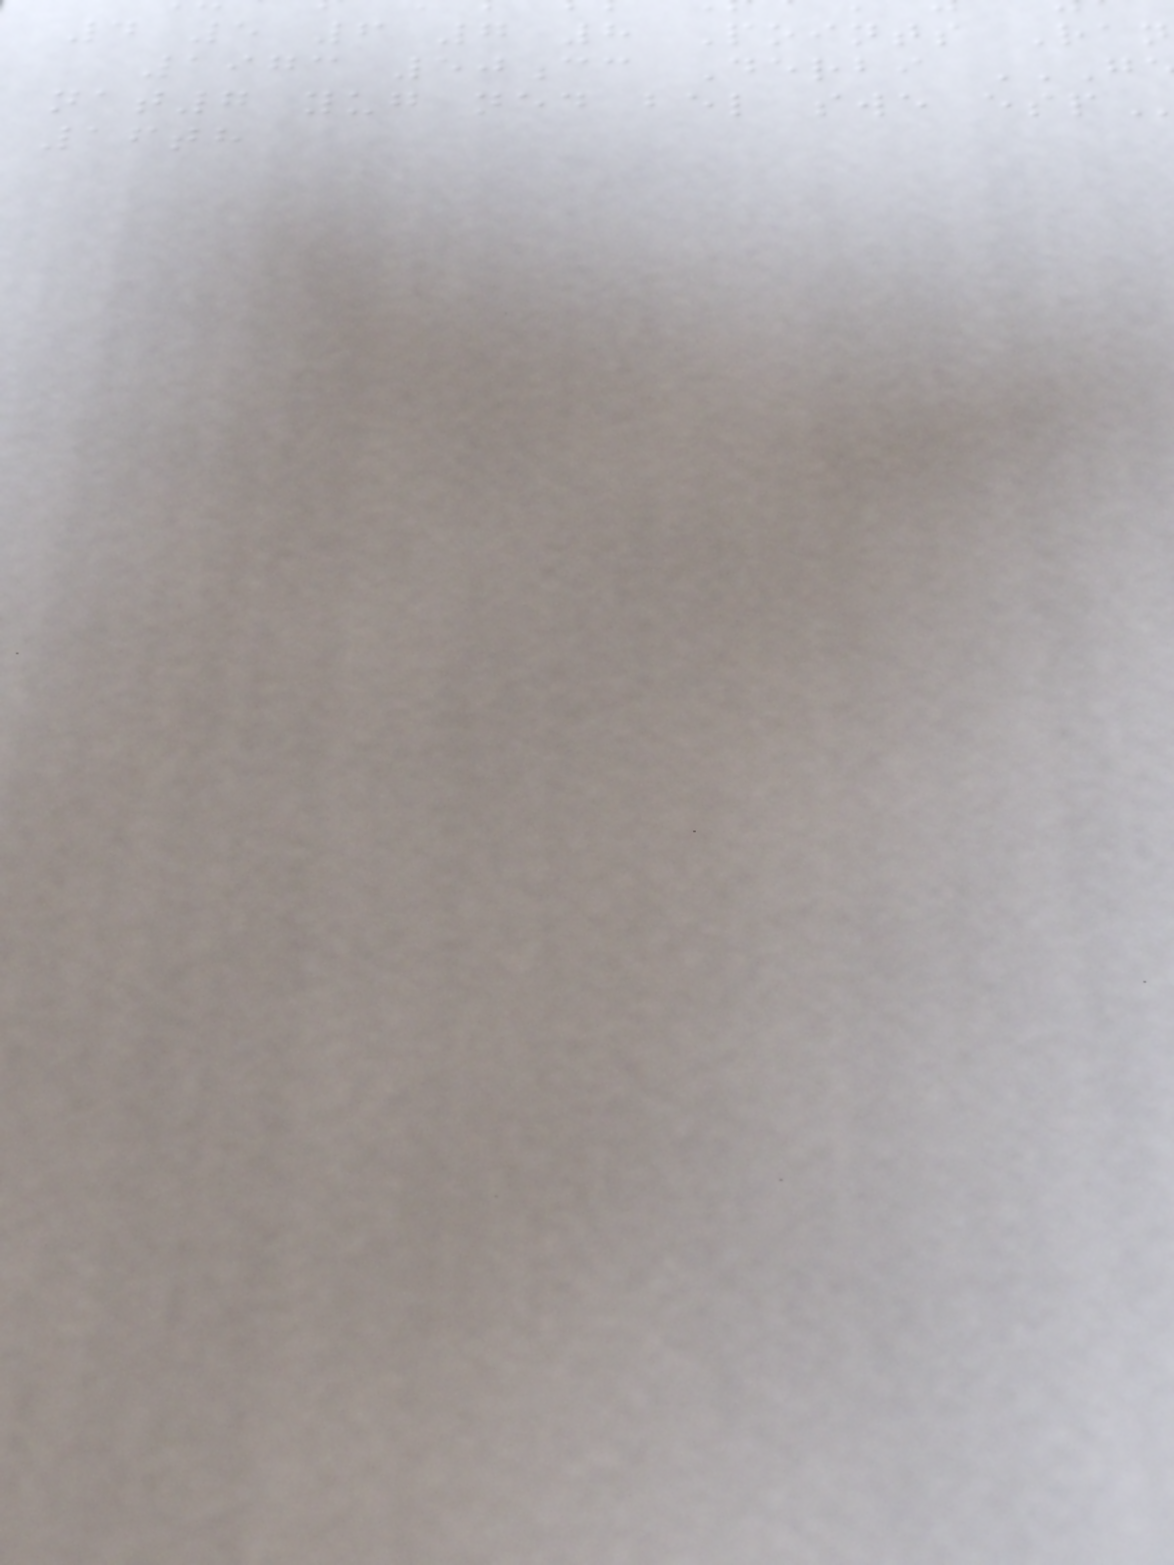4 5 6 7 8 Points Ran
1973 50cc Derbi
nat7 yug ned bel swe
16th
